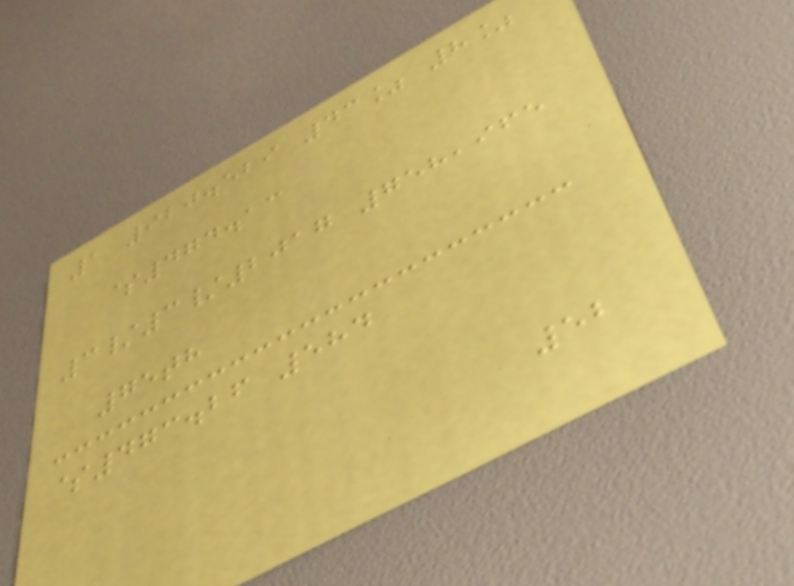1 920.529 43% 8%
$474.13
3/3/2017 758,965
75th
$473.26 584
52
